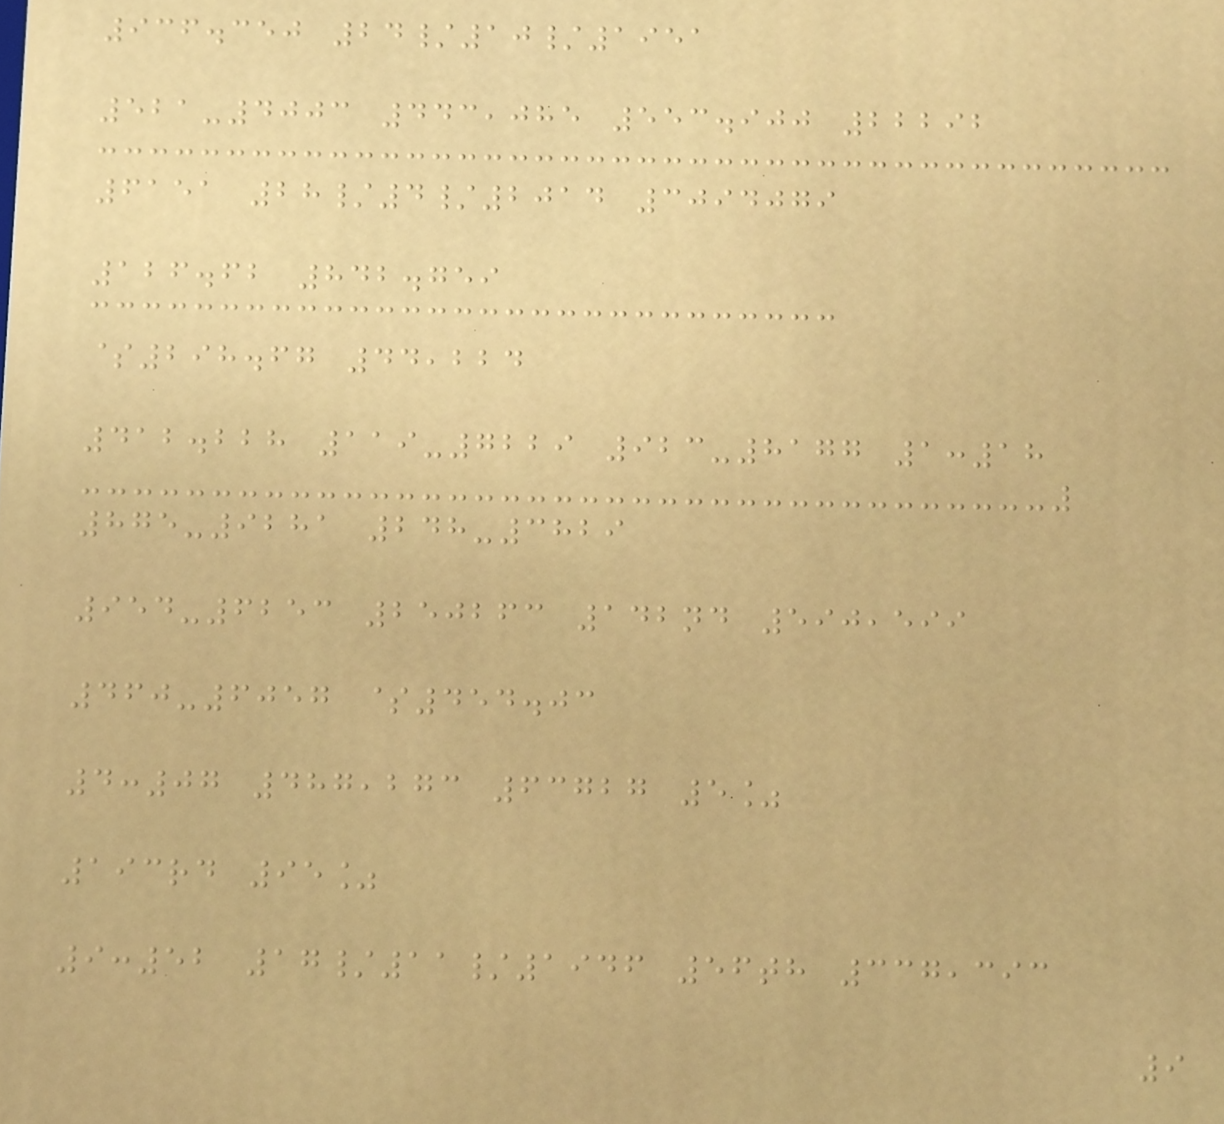936.350 24/10/1951
521-4003 443,085 553.900 22292
6151 28/4/2014 3094079
126.62 842.759
$298.67 44,224
412.228 119-7229 923-8177 1:18
875-9281 248-3829
954-6253 250263 142nd 590,599
460-6057 $454.03
4:07 487,273 63727 5%
193rd 95%
9:52 17/11/1946 56th 337,393
9
